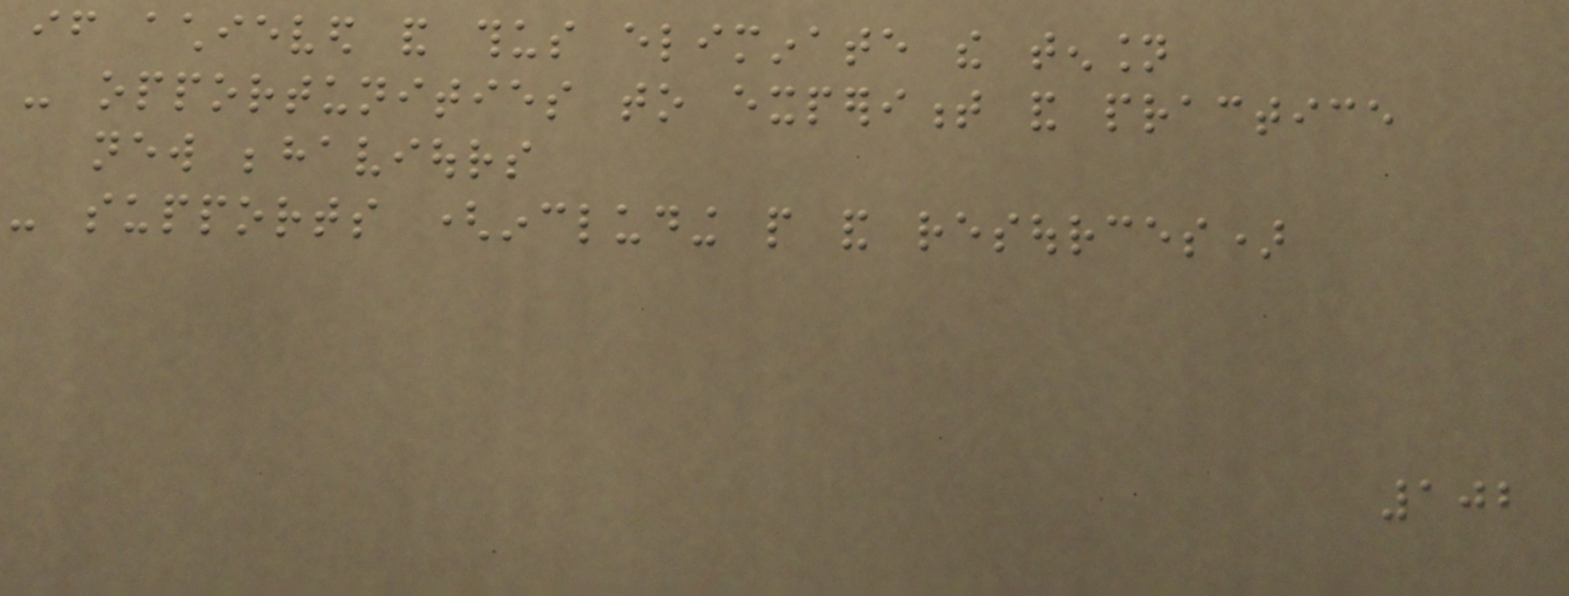if achieved and thus eliminate the tension
- opportunities to experiment and practice
new behaviours
- supports (including people and resources)
102
